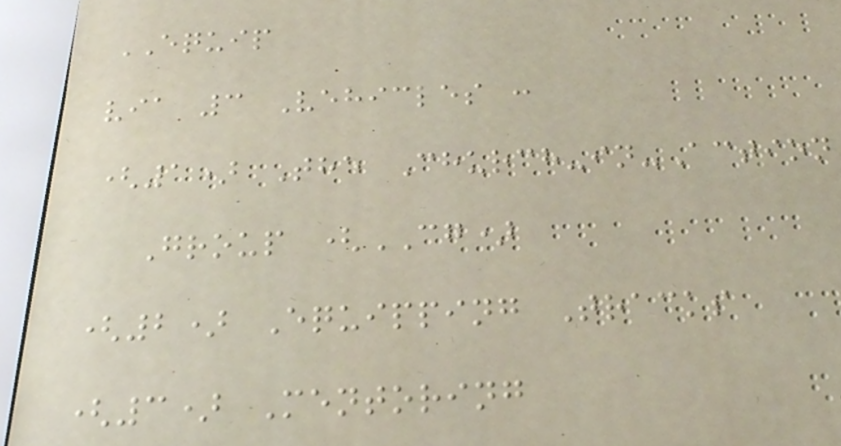EQUIP
via 3 Vehicles :
(1) The Church-in-Action
Group (CG)
(2) Equipping Tracks
(3) Mentoring
